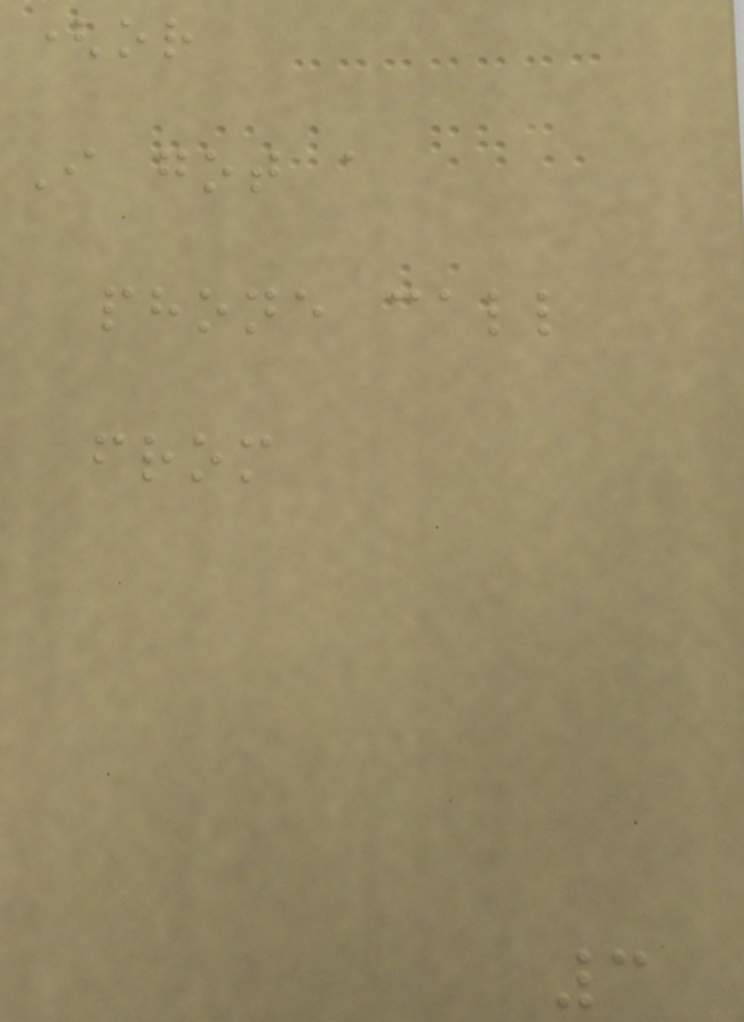(or
I got a
phone call
from
3
